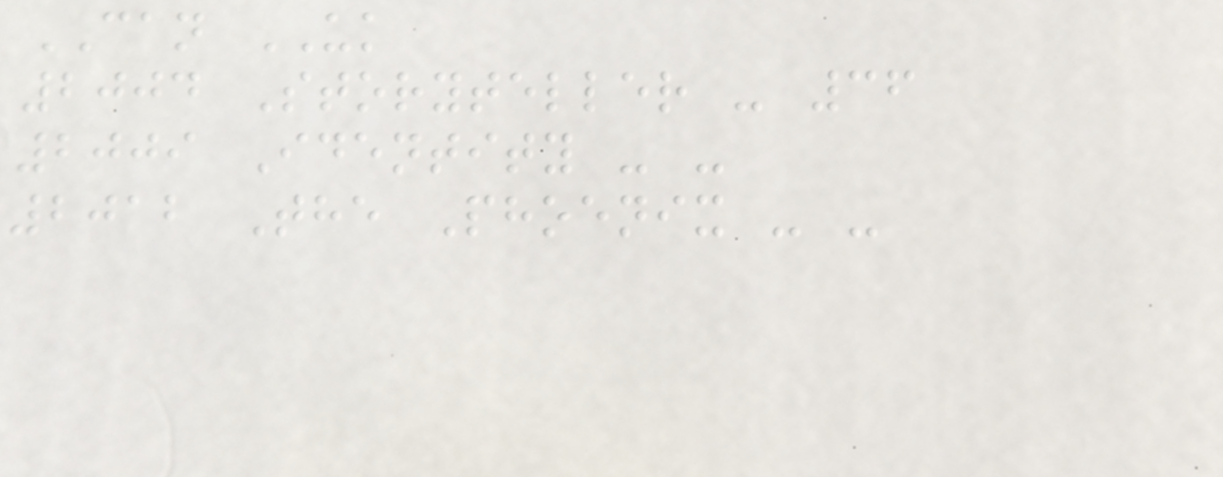CAN UK
2004 Storyteller - 36
2009 Identity - -
2012 The Phoenix - -
